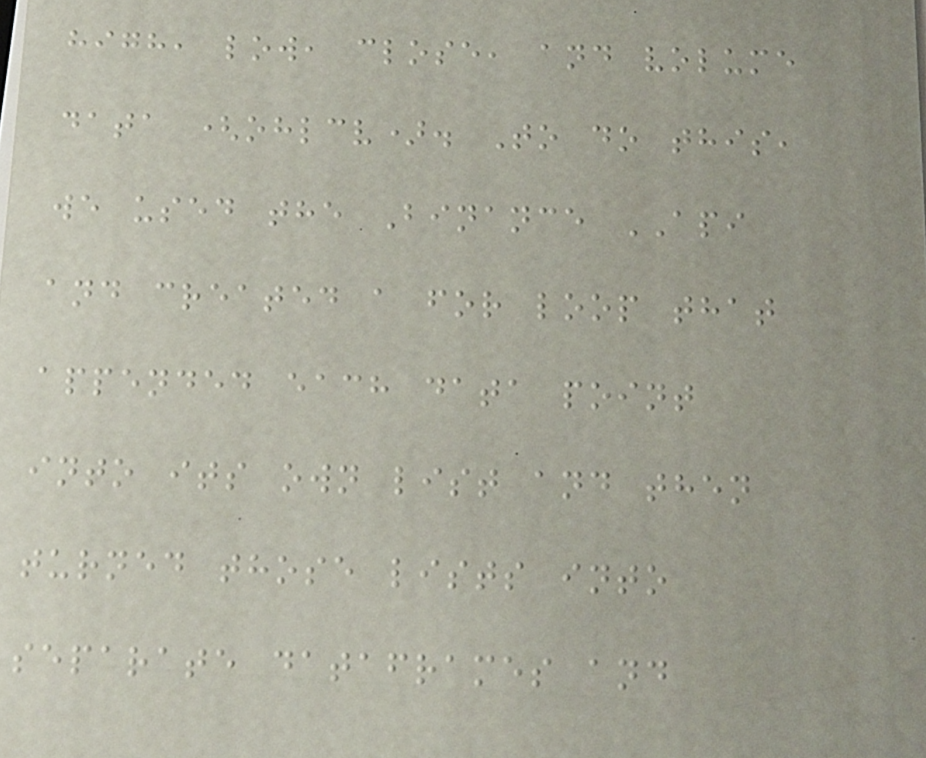high, low, close, and volume
data (ohlcv). To do this,
we used the Binance API
and created a for loop that
appended each data point
into its own list and then
turned those lists into
separate dataframes and
